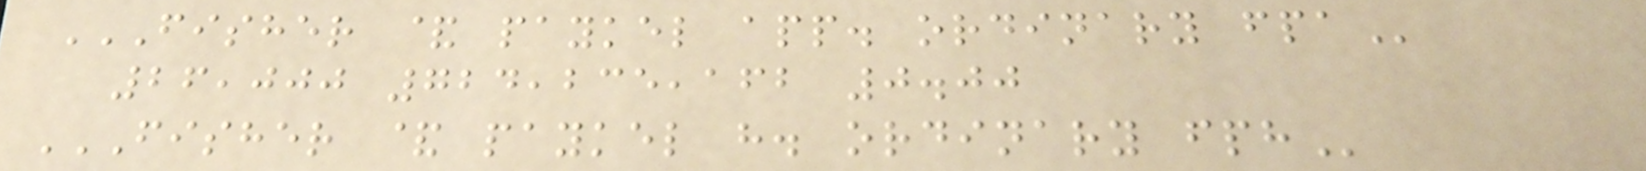FISHER & PAYKEL APP. ORDINARY FPA
26,000 724,235,162 0.00
FISHER & PAYKEL H. ORDINARY FPH
